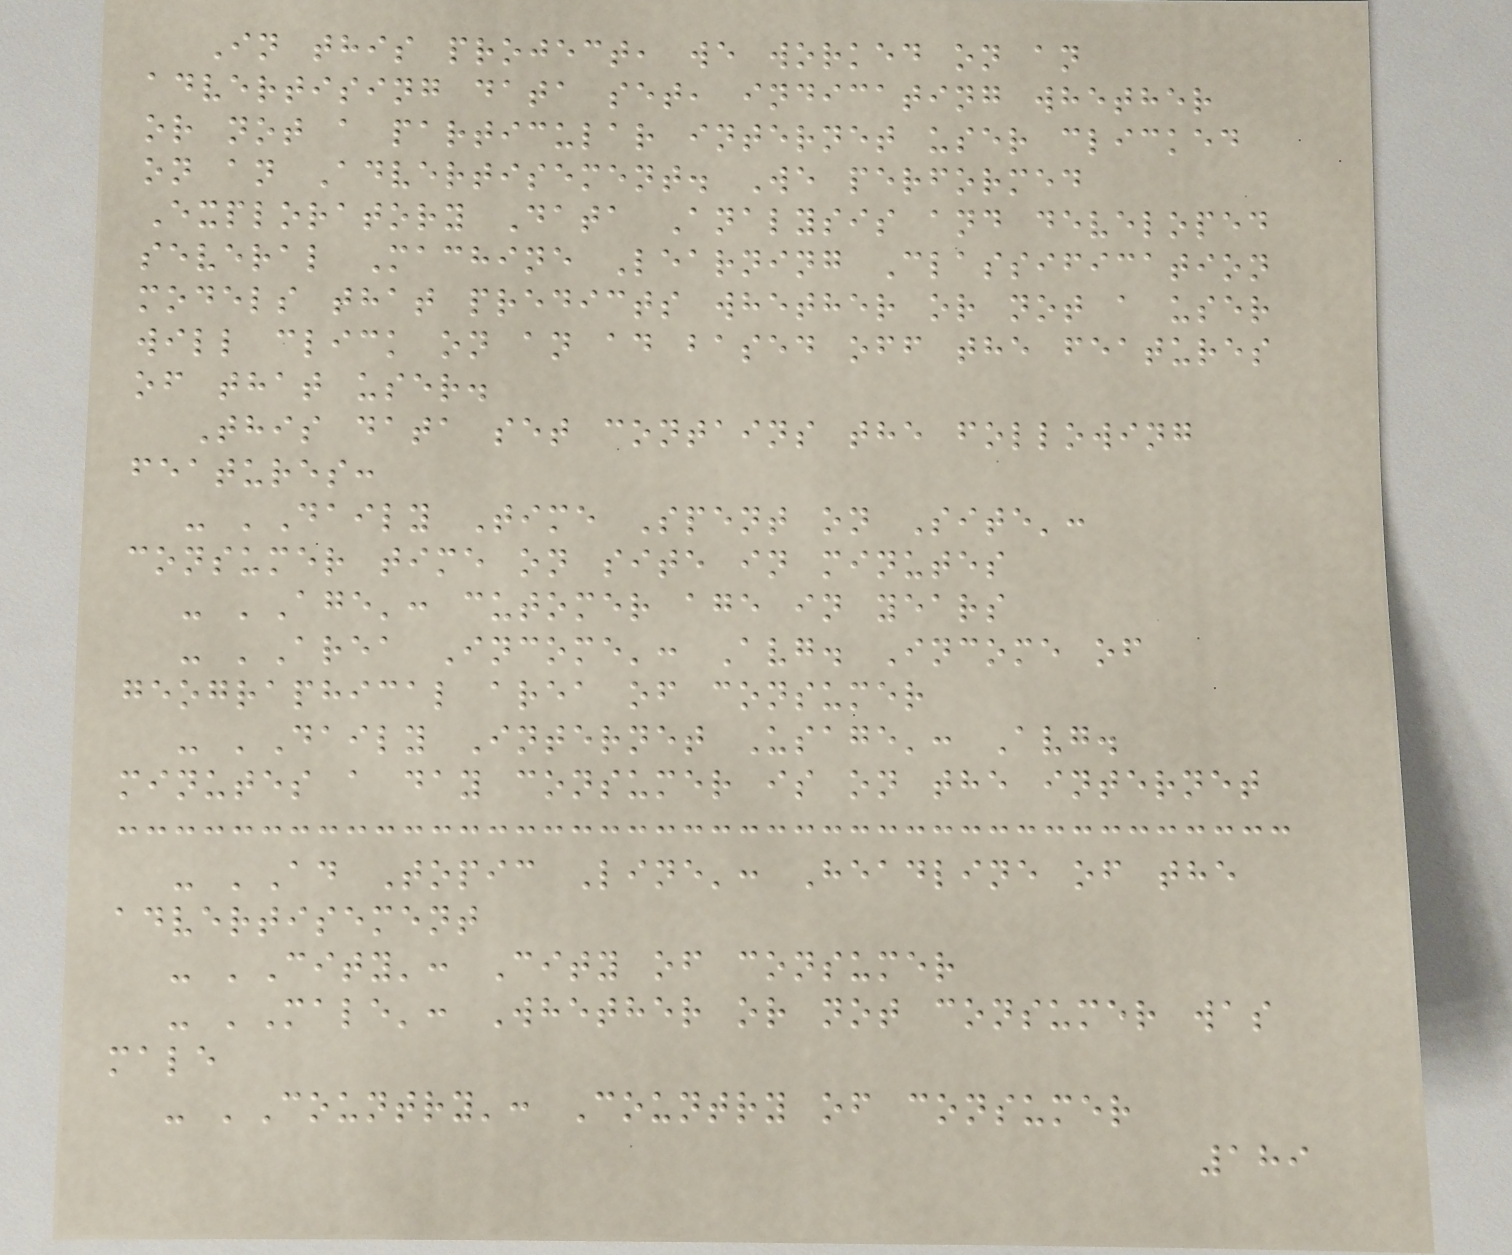In this project, we worked on an
advertising data set, indicating whether
or not a particular internet user clicked
on an Advertisement. We performed
Exploratory Data Analysis and developed
several Machine Learning Classification
models that predicts whether or not a user
will click on an ad based off the features
of that user.
This data set contains the following
features:
- 'Daily Time Spent on Site':
consumer time on site in minutes
- 'Age': cutomer age in years
- 'Area Income': Avg. Income of
geographical area of consumer
- 'Daily Internet Usage': Avg.
minutes a day consumer is on the internet
- 'Ad Topic Line': Headline of the
advertisement
- 'City': City of consumer
- 'Male': Whether or not consumer was
male
- 'Country': Country of consumer
189
